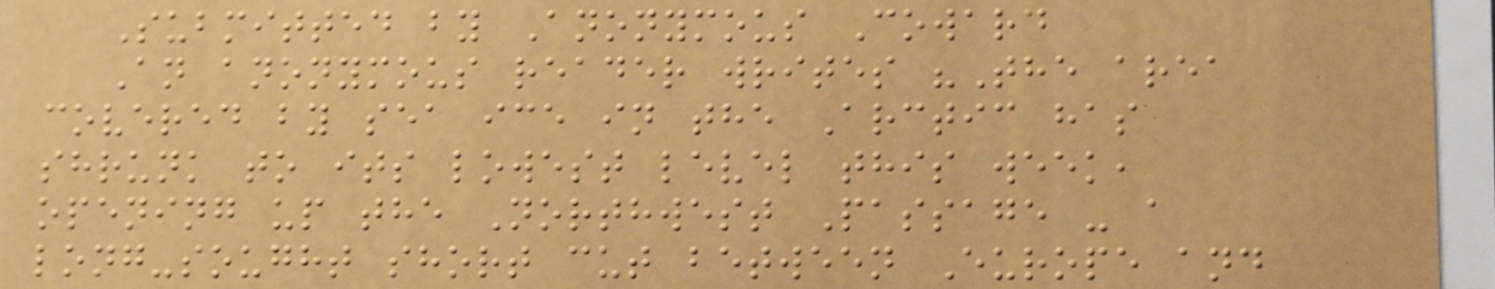Submitted by Anonymous Coward
An anonymous reader writes "The area
covered by sea ice in the Arctic has
shrunk to its lowest level this week,
opening up the Northwest Passage - a
long-sought short cut between Europe and
